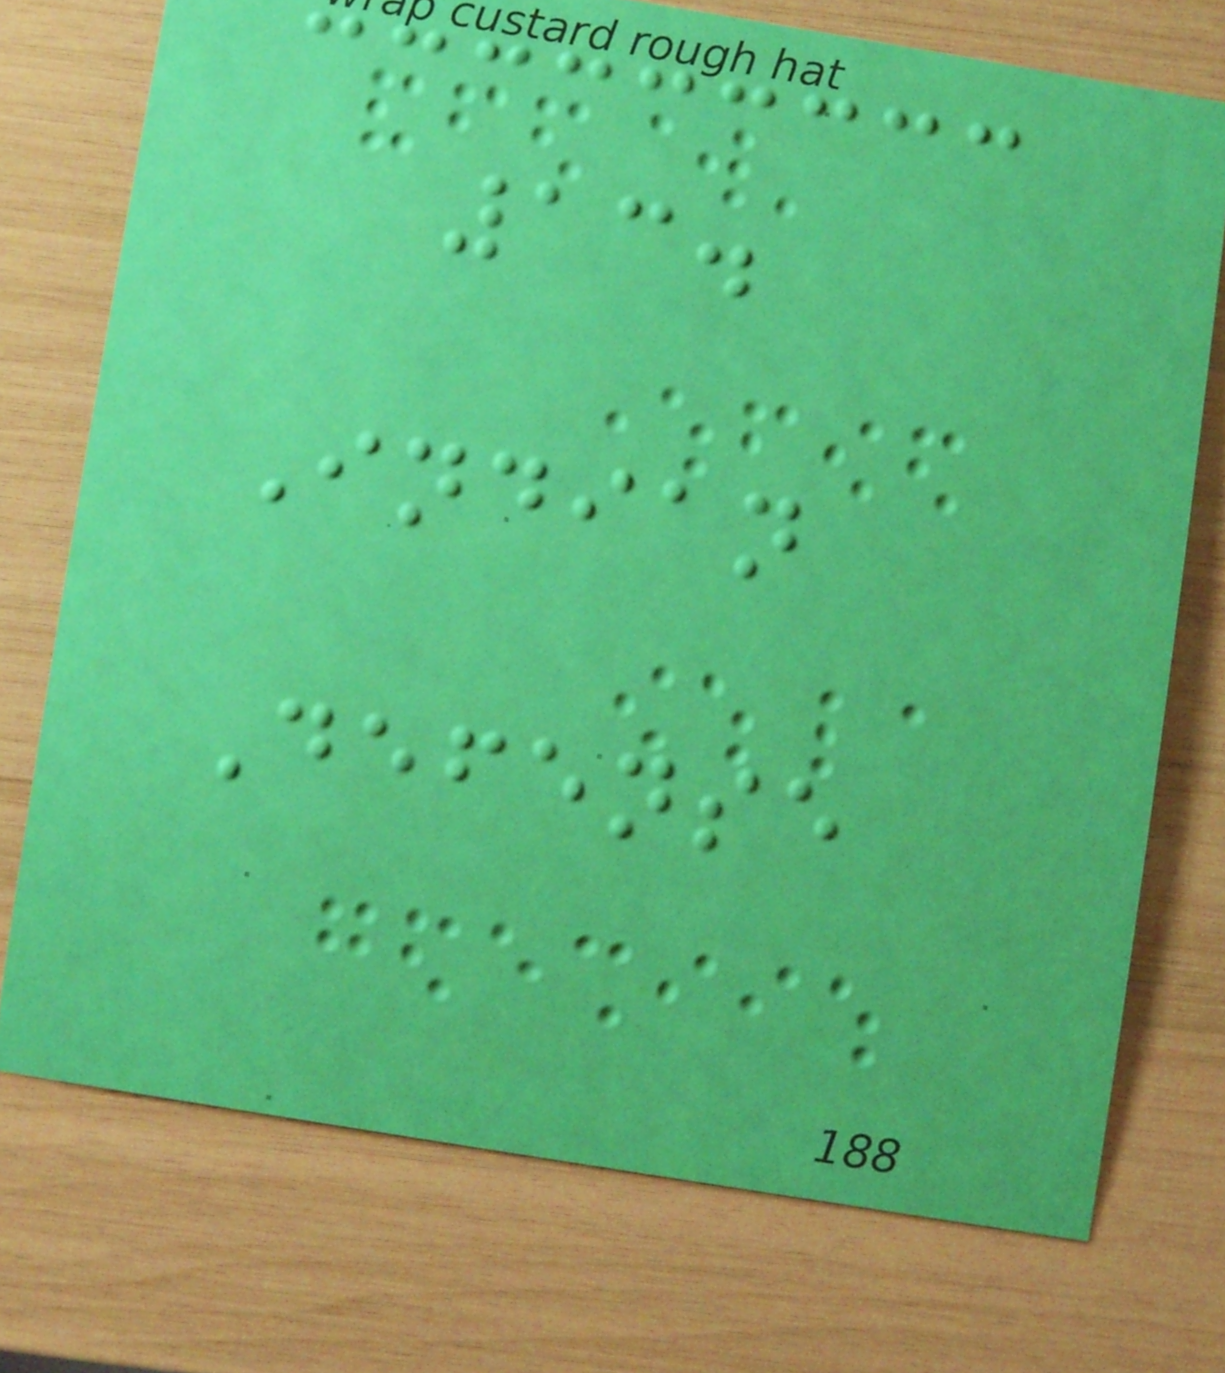13.
Indian
Defense
